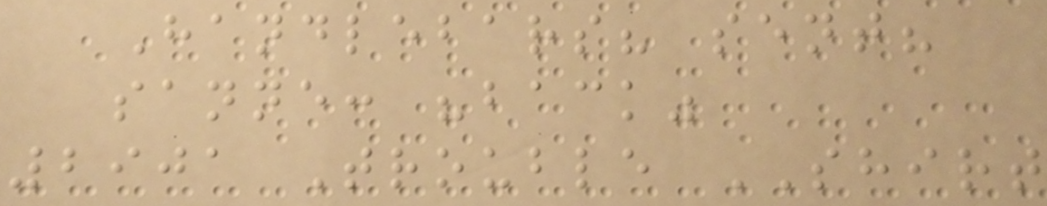Handlebars? sent?
sanne: "back"
2901 Trouble SHIRT
